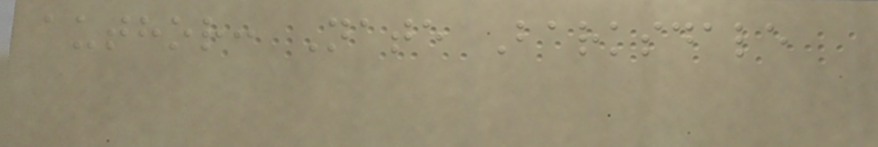author: Nate Barksdale
